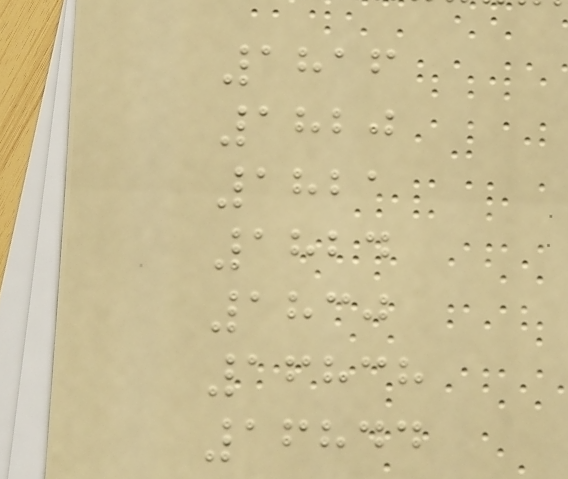1816
1820
1821
1824
1830
16838
16844
